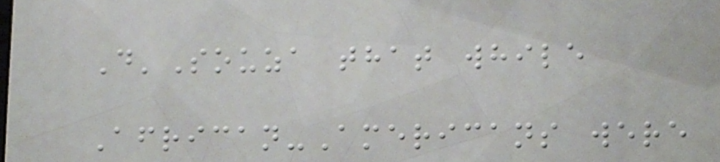D'Souza that while
African-Americans were
